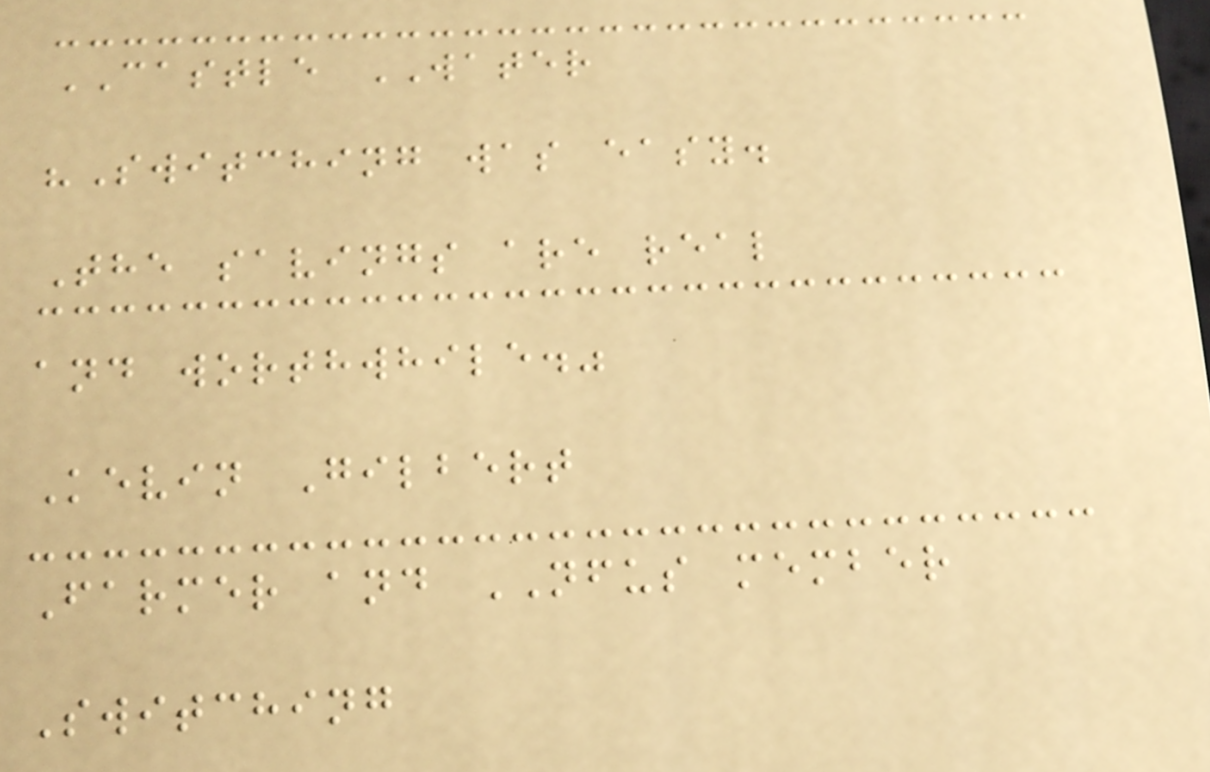CASTLE WATER
"Switching was easy.
The savings are real
and worthwhile."
Kevin Gilbert
Farmer and NFUS member
Switching
